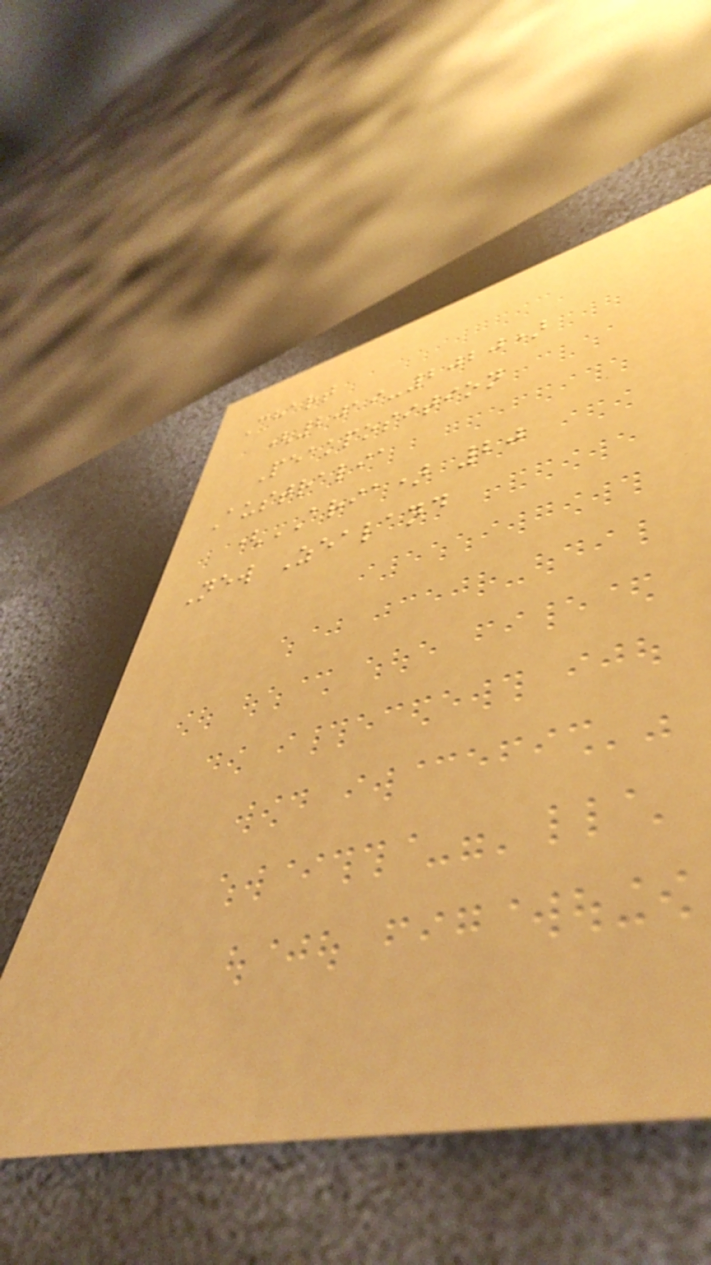Chart
(2019-2020)
Peakposition
Australia
(ARIA) 20
New Zealand
